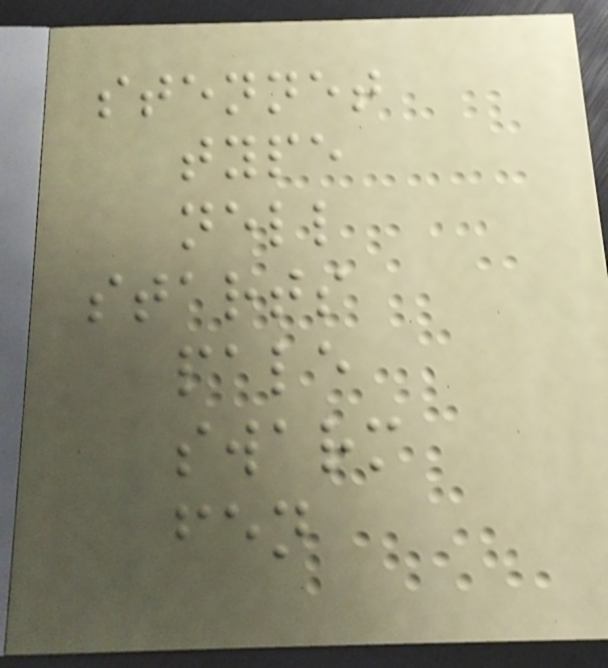stennet
type
nell
starts
pale
swarm
fen
